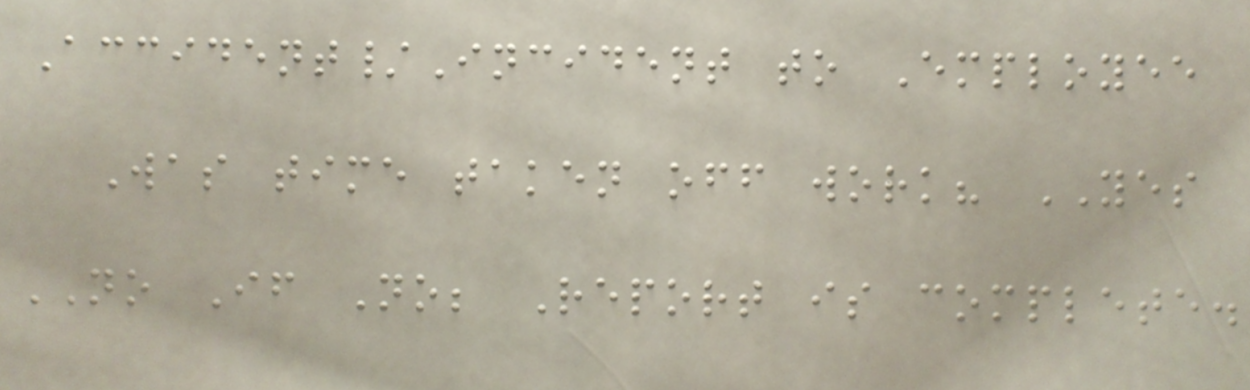Accident/Incident to Employee
Was time taken off work? YES
NO If No; Report is complete.
